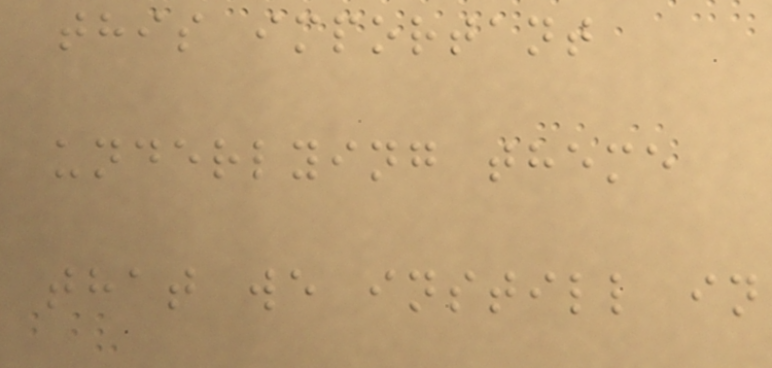this important
underlying theme
that we instill in
